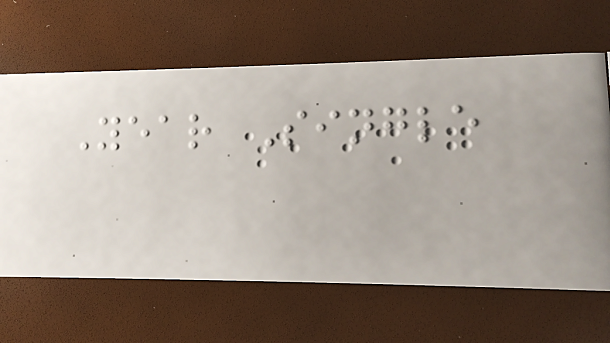Year Single
